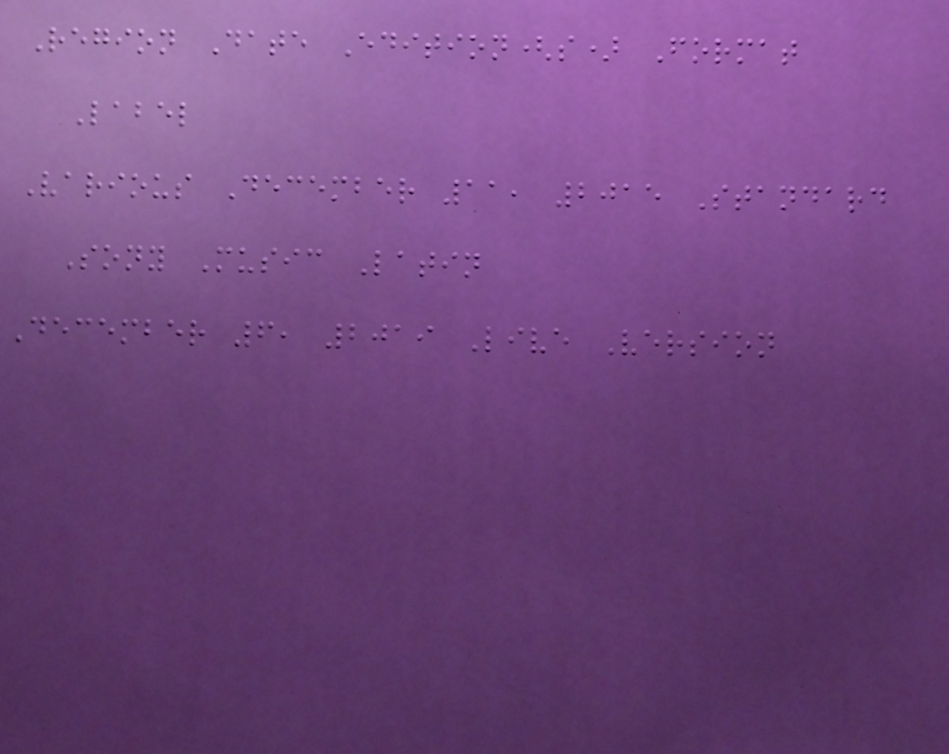Region Date Edition(s) Format
Label
Various December 11, 2015 Standard
Sony Music Latin
December 6, 2019 Live Version
